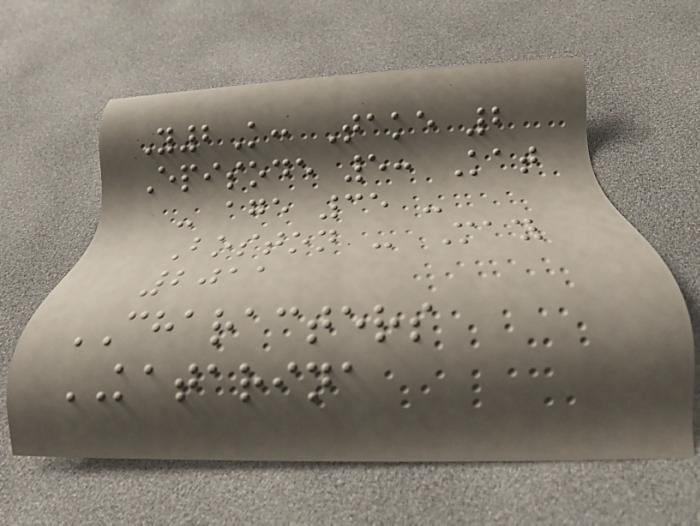Y2K: Take 2
Episode 5: Kat
- age 35 -
Boston - May
2011
CHARACTERS
KATARINA
